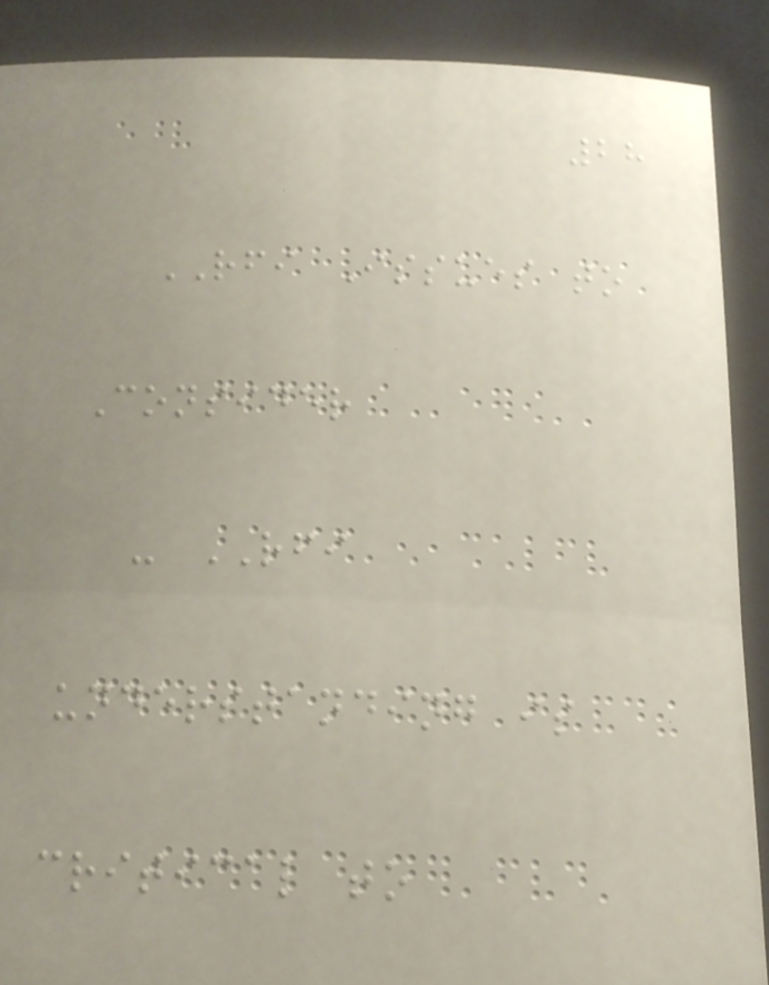28
RFI Issues to
Consider
- RFI
understanding is
critical to
